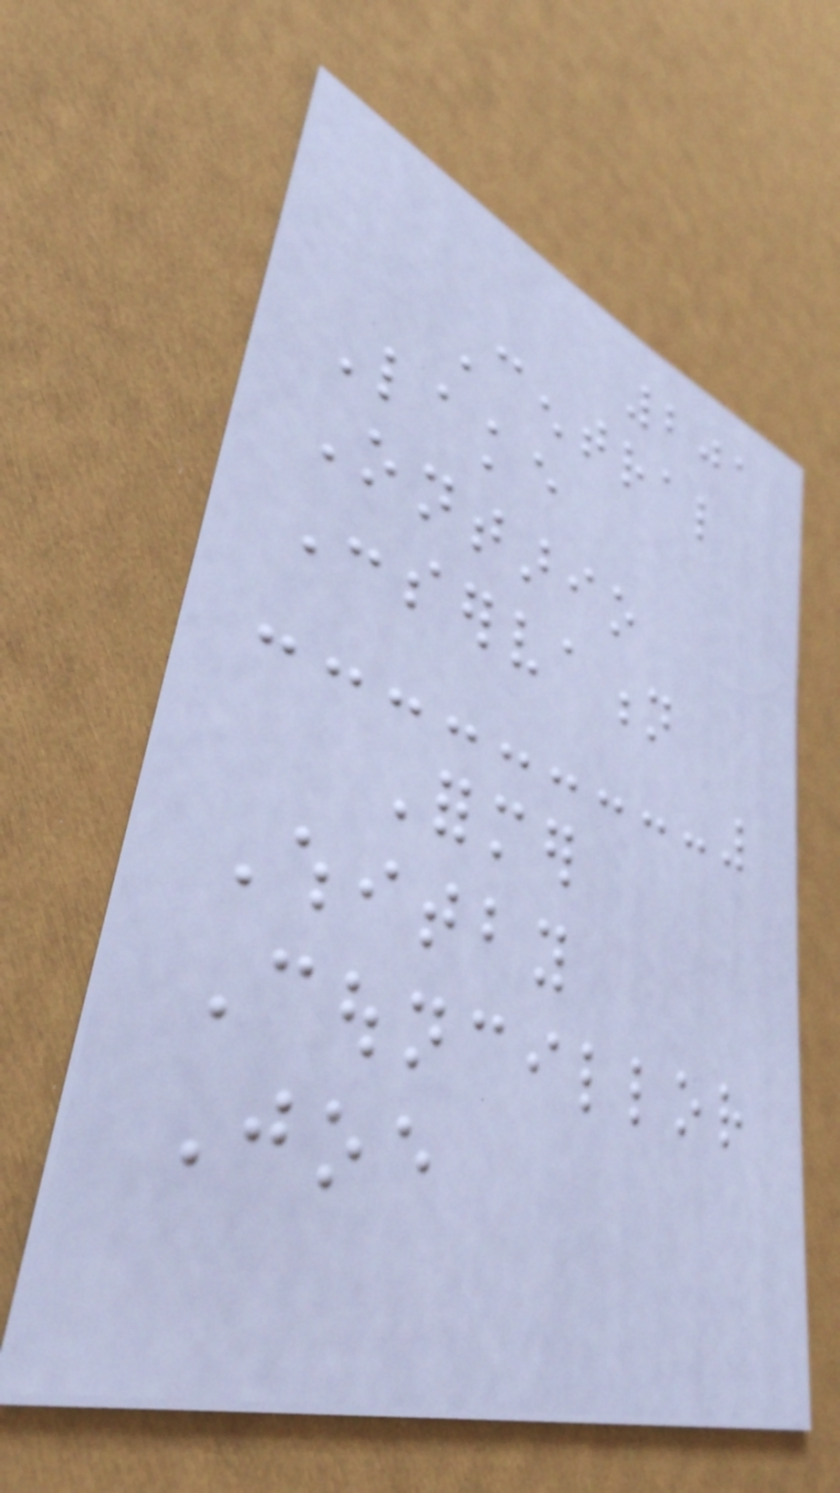201
Central
Lake
Ontario
Conservation
Former
Whitby
Councillor
Joe
